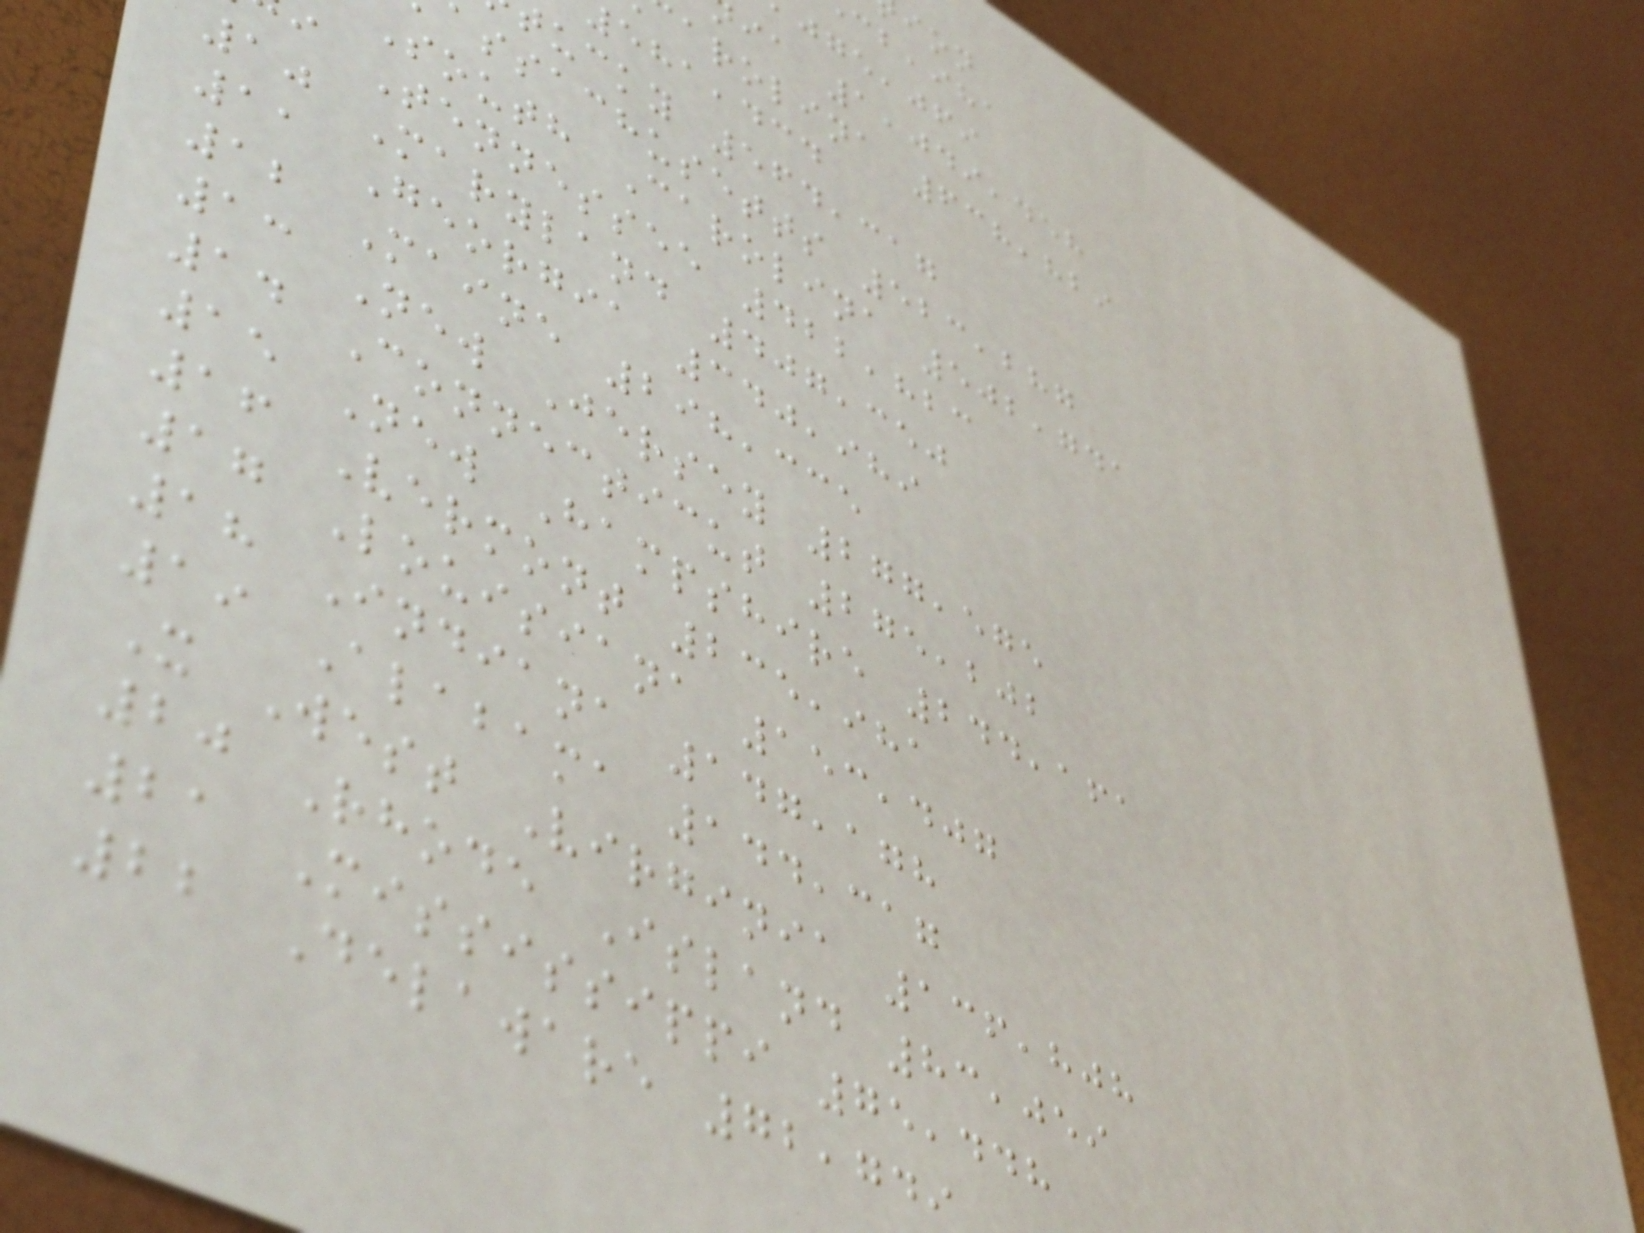ia 1,049,458
arolina 638,829
ucky 564,317
assachusetts 523,287
South Carolina 502,741
i Tennessee 422,823
10 Maryland 407,350
11 Georgia 340,989
12 Maine 298,335
13 New Jersey 277,575
14 Connecticut 275,202
15 New Hampshire 244,161
16 Vermont 235,981
17 Louisiana 153,407
18 Indiana 147,178
19 Alabama 144,317
X West Virginia 136,808
20 Rhode Island 83,059
21 Mississippi 75,448
22 Delaware 72,749
